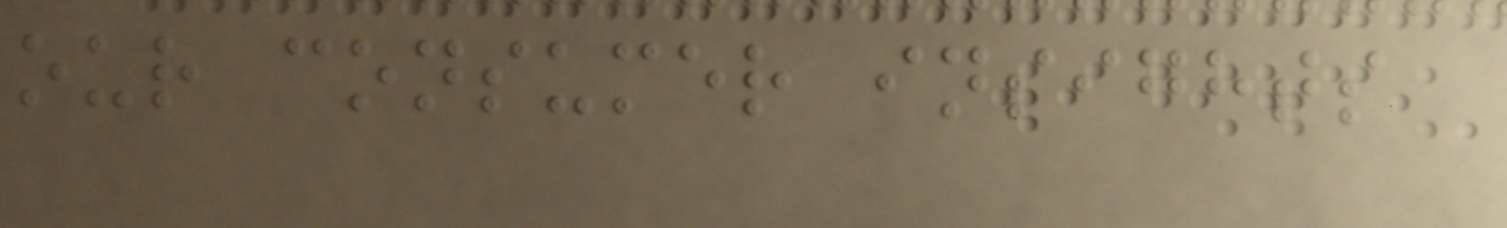our consumer insights
